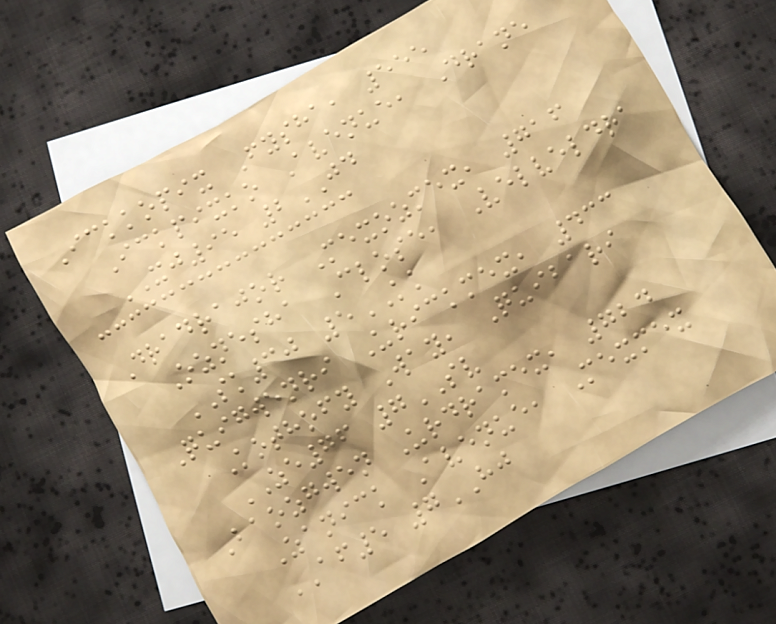Ickkopix Fysha, 555
Ickpixko Avenue, Drane
XJ95 2JD
Dradrajor Mexozmex, 716
Oznesha Close, Velveldra
SK30 5KK
Quigwenri Urickmex, 433
Kothofy Way, Quibari
ZE76 7SV
Baozgwen Urdramex, 724
Zanick Avenue, Mexmex
AF5 7HJ
